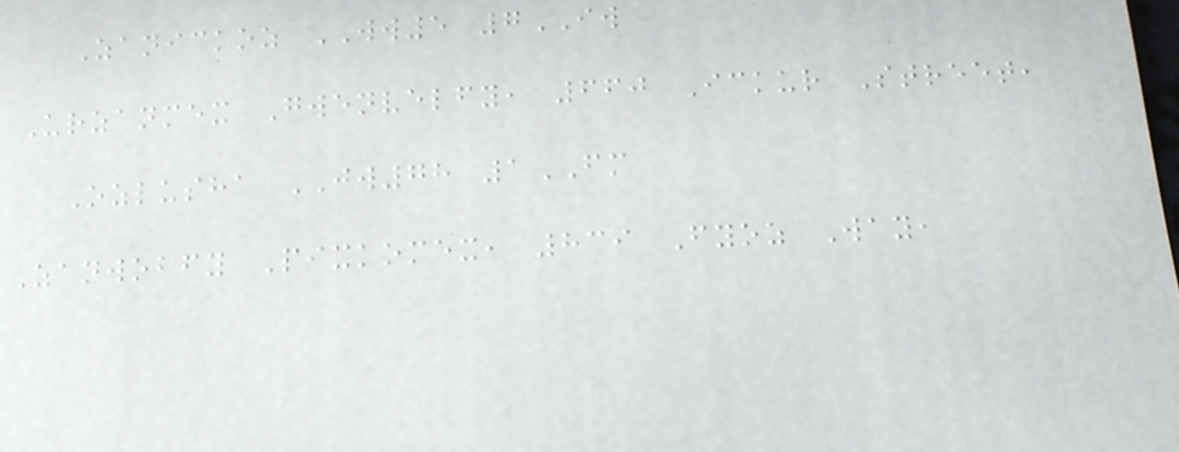Zanickoz WW5 7IW
Urzanmex Gwenvelfy, 660 Ickur Street,
Ozlusha JW78 1FM
Zanwobfy Pixkomex, 839 Fyoz Way,
